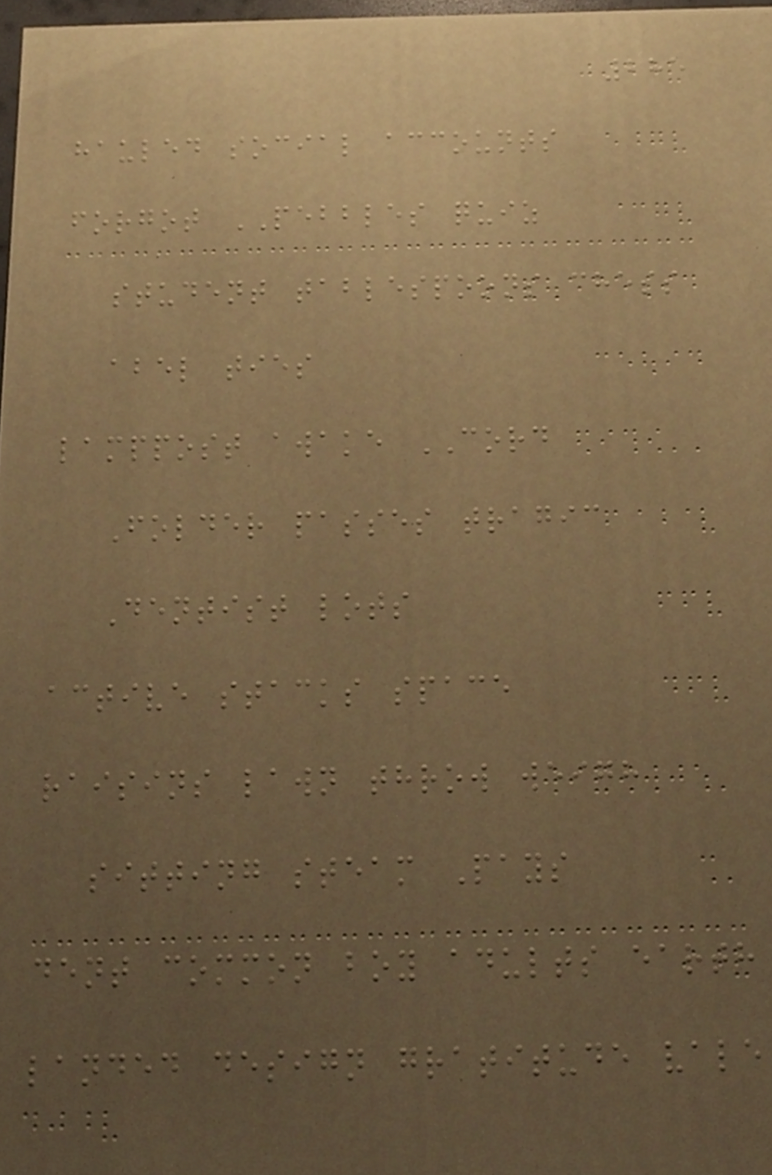285
hauled social accounts
forgot PEBBLES quiz
student tablespoons chess
abel ties
lamppost awake CORD
Folder passes tragic
Dentist lots
active stacks space
raisins lawn throw weigh
sitting steam Pays
dent common boy adults earth
landed design gratitude vale
